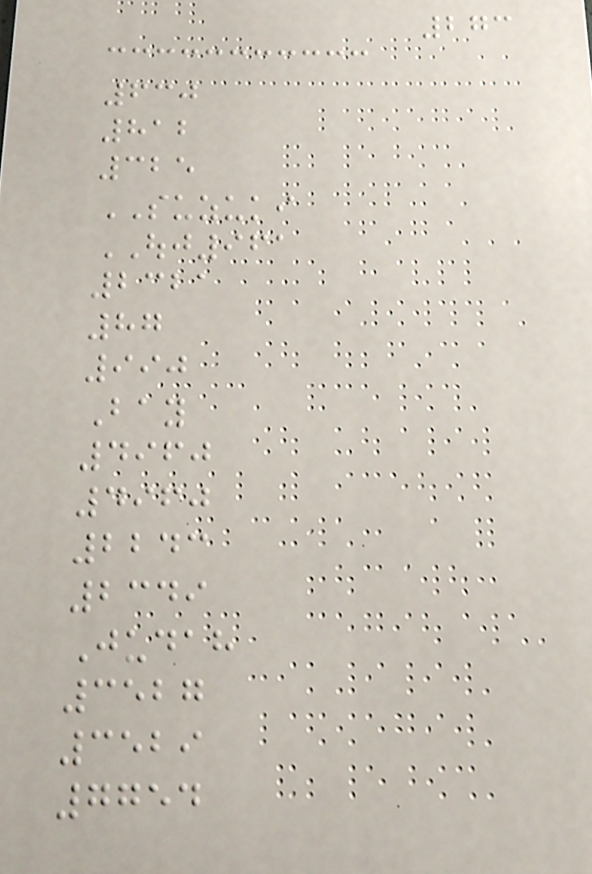273
630
812
325
SUZUKI
OUJ961
2321
87
990
Bay
4960
4960
2243
2349
Judah
3527
3529
7754
